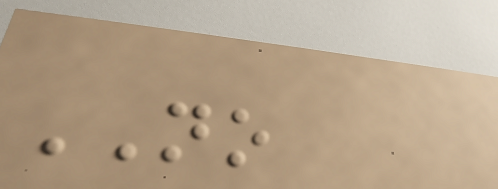NO
